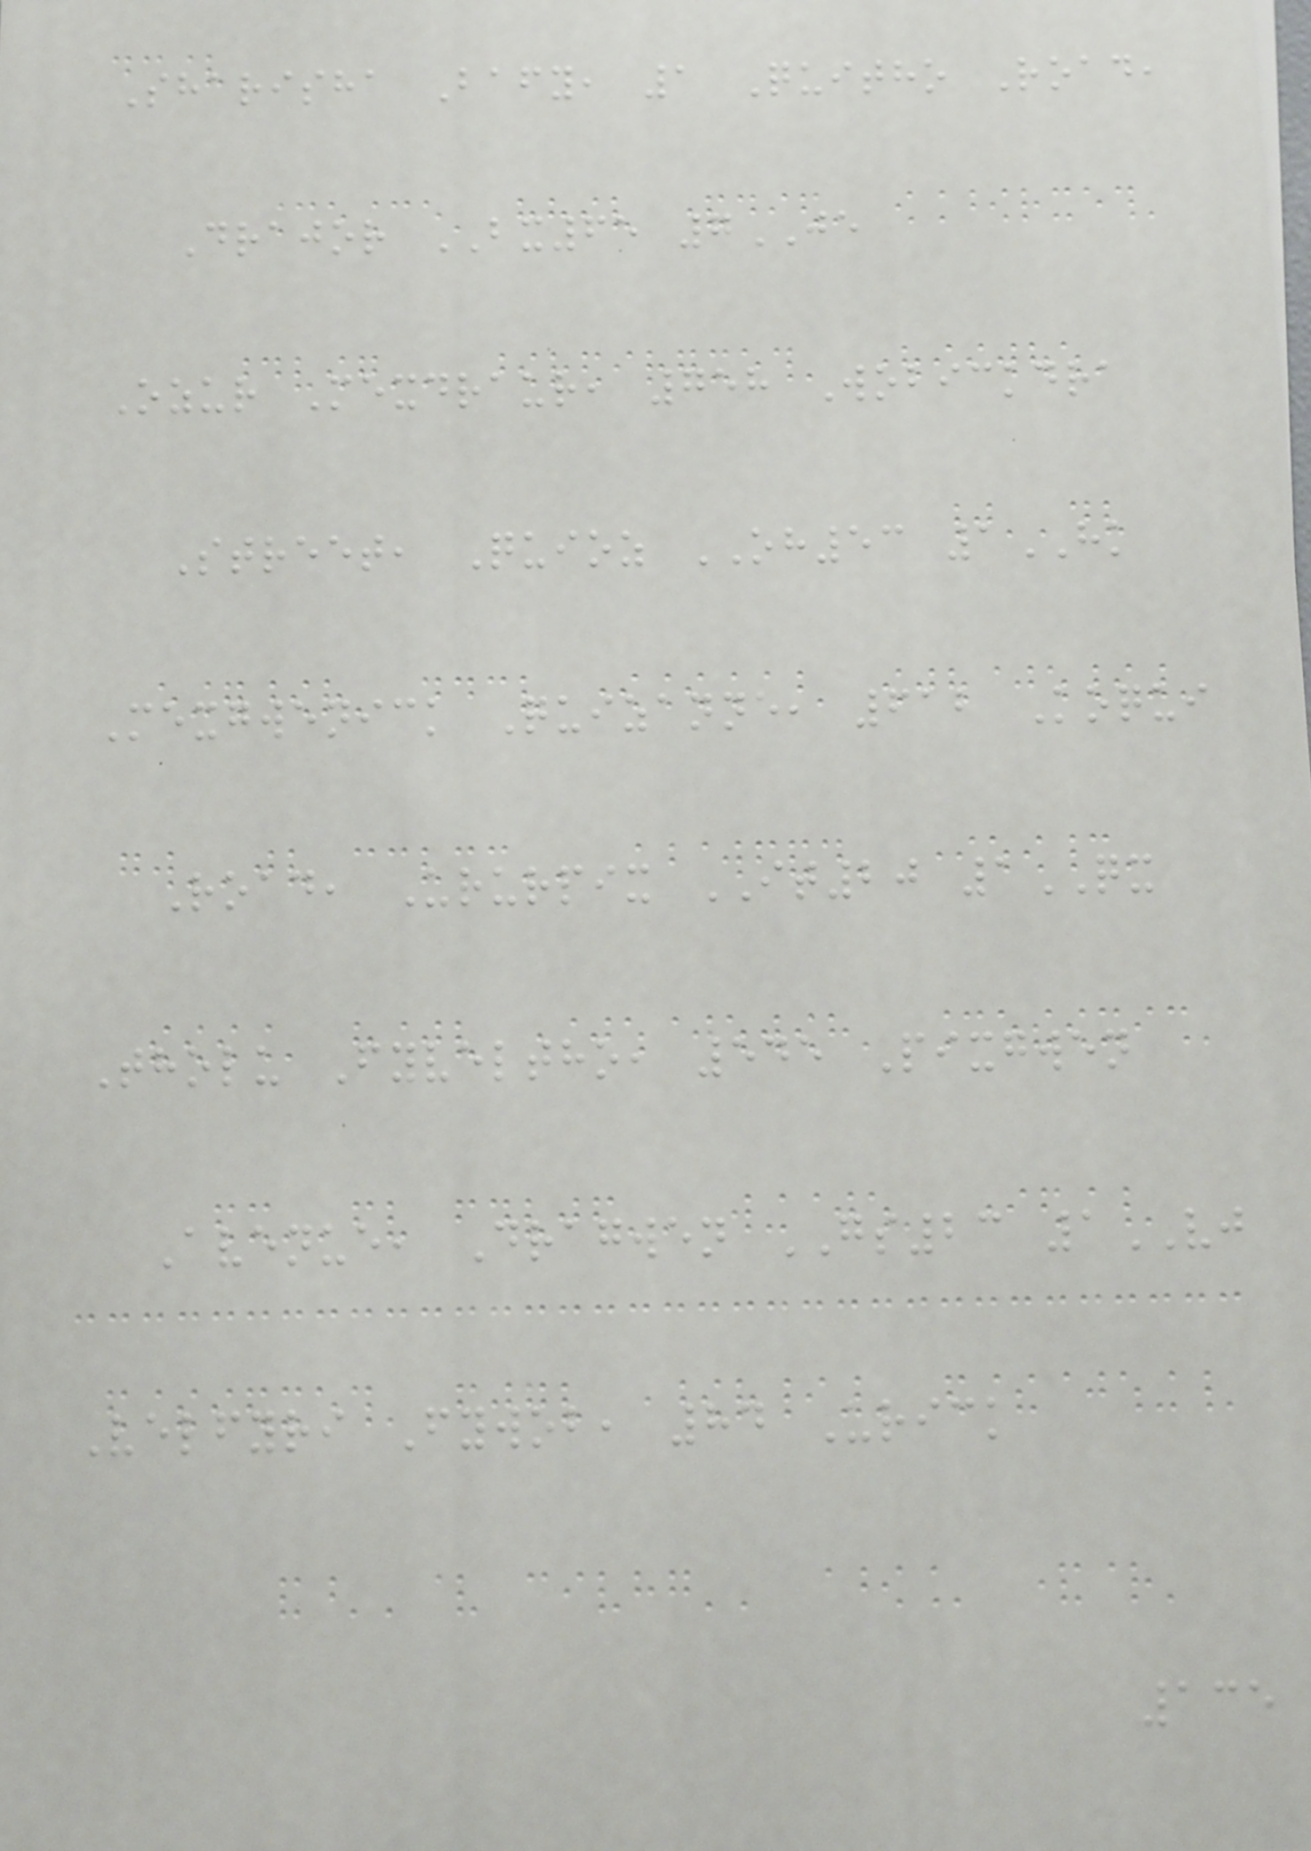Sharisha Bafy, 1 Quitho Road,
Drajor BX65 7JE
Ozur Mexdraur, 758 Wobickdra
Street, Quioz OH53 1HK
Mexgwenick Quizanne, 612 Koqui
Road, Ururpix IT20 1QX
Tholu Fyveltho, 545 Pixgwen
Avenue, Dragwen GS23 1VJ
Velfyri Fywob, 84 Urick
135
